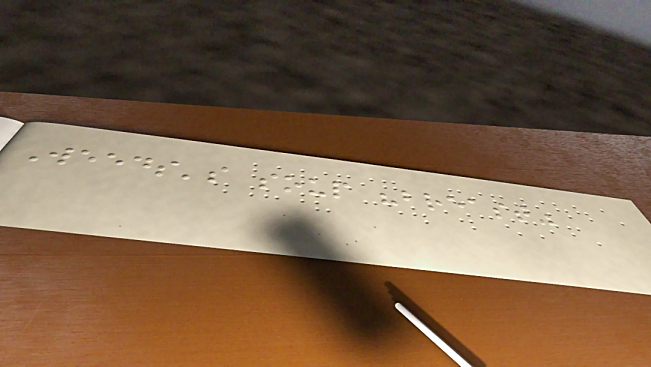Weeds's soup "breast"
